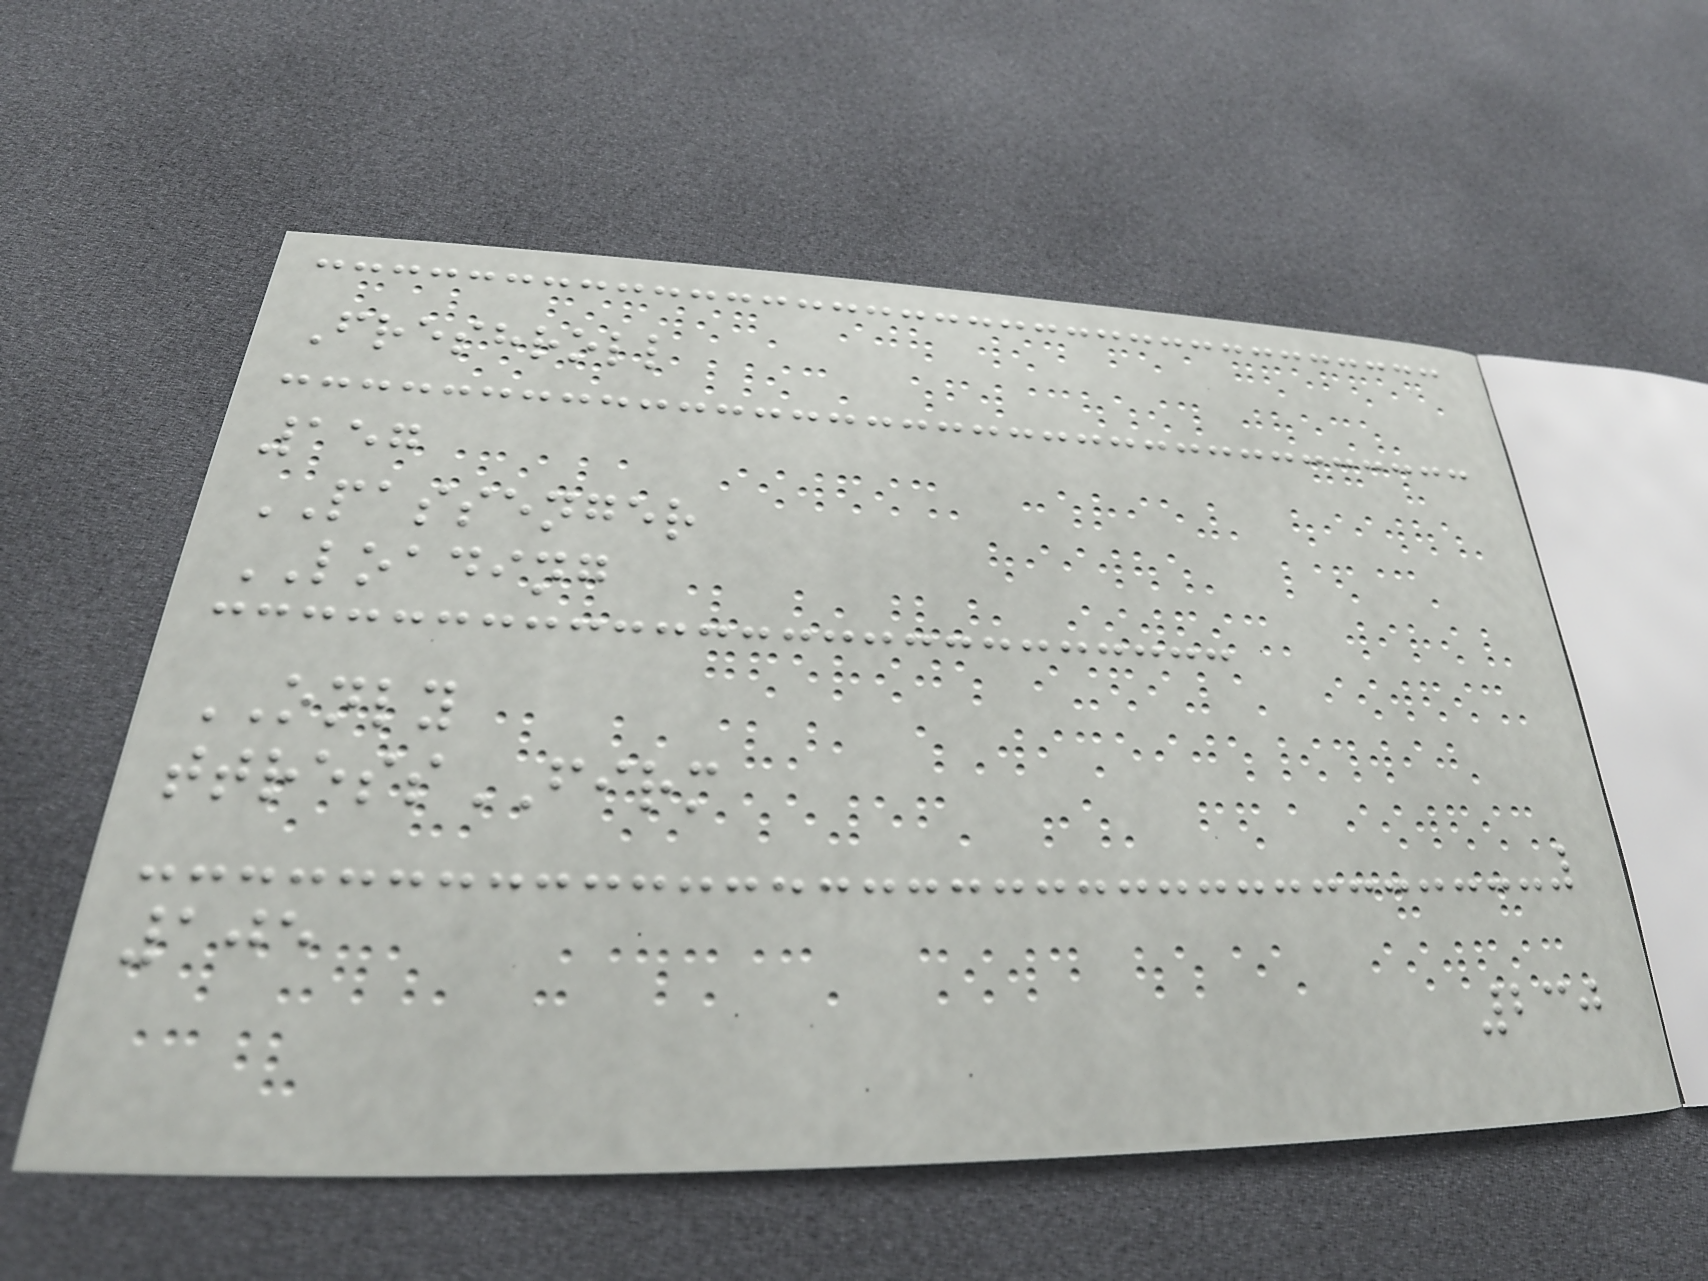Freshroll
157
PASSENGER
LOADING
ONLY
ttressFIRM
105
230
